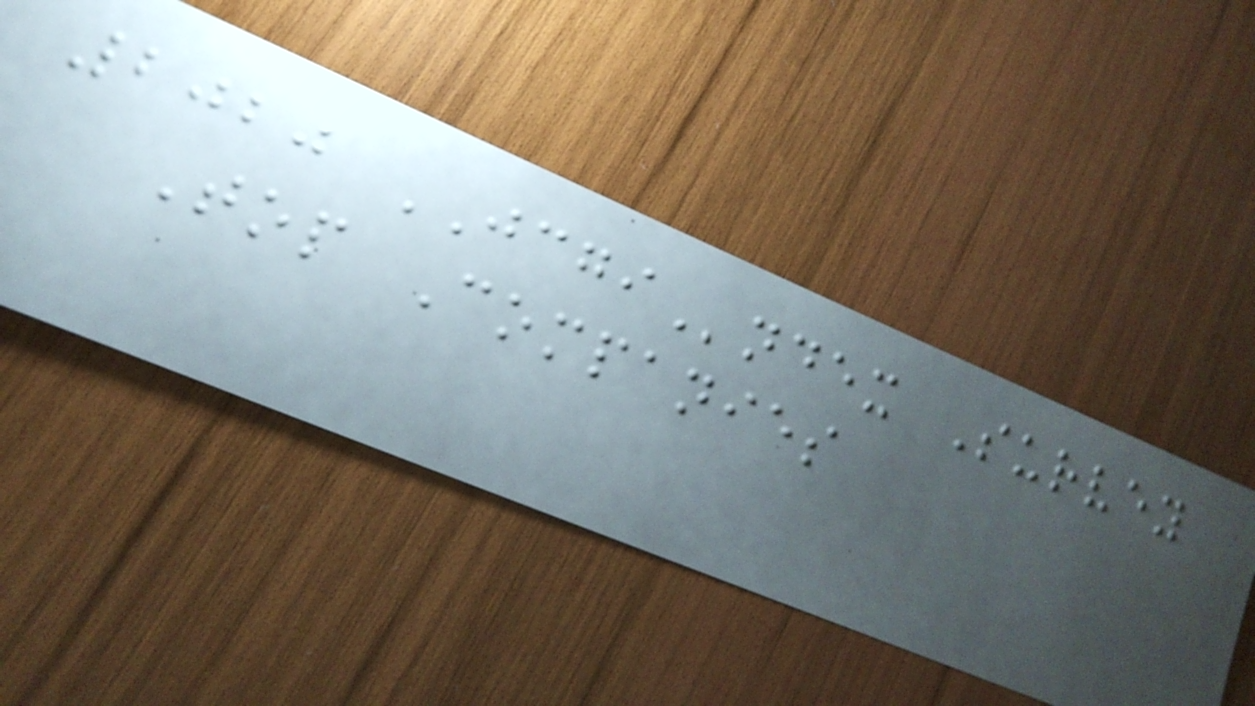2020 JCGIndex Survey
Top Companies
